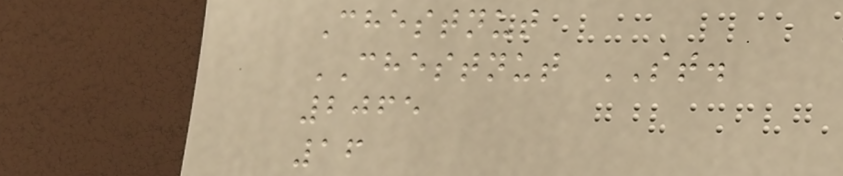Chestnut
CHESTNUT ST.
2065
16
